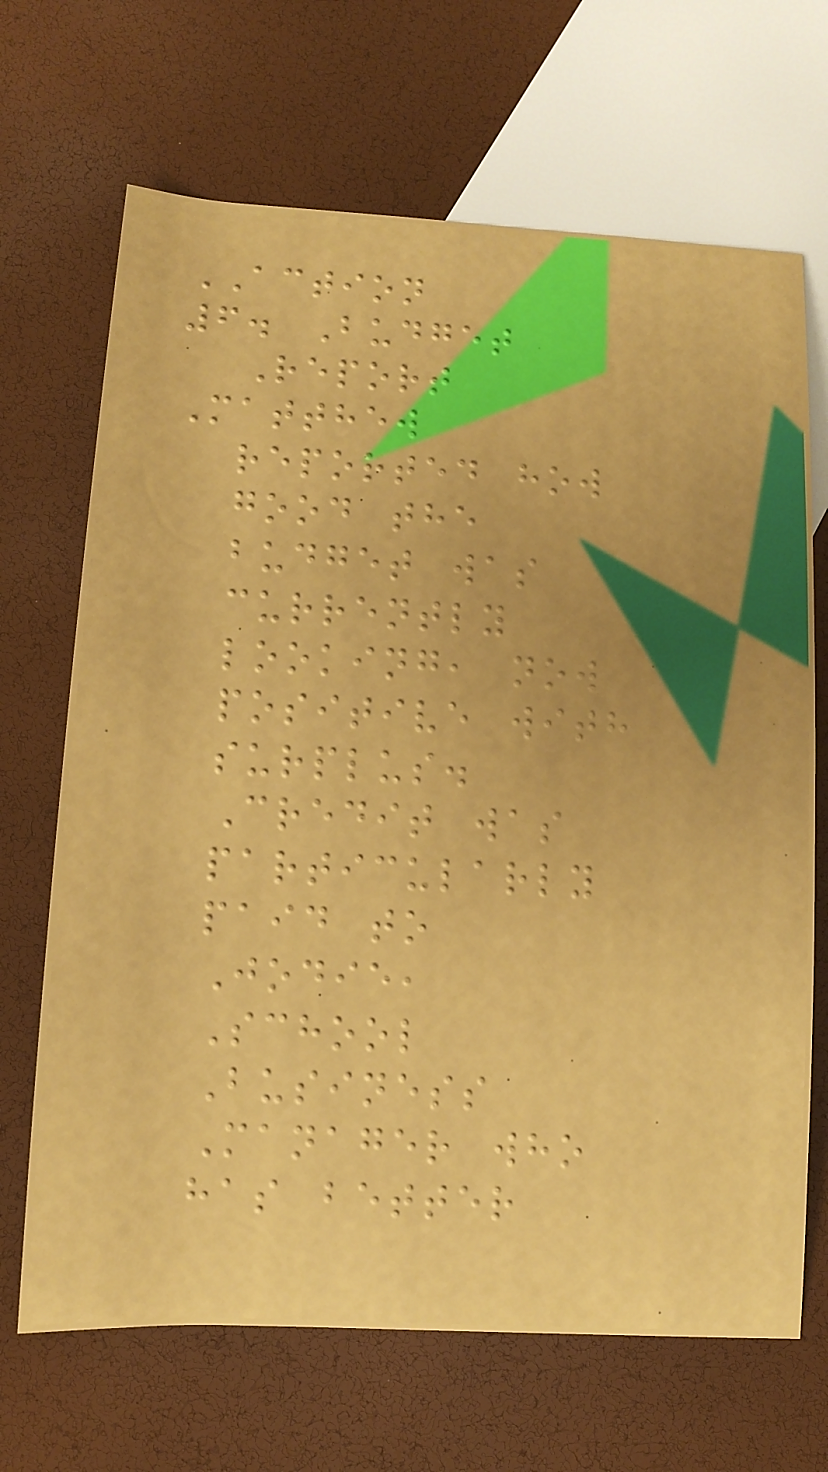ACTION
6. Budget
Report
Matthew
reported how
good the
budget was
currently
looking, now
positive with
surplus.
Credit was
particularly
paid to
Jodie,
School
Business
Manager who
has better
